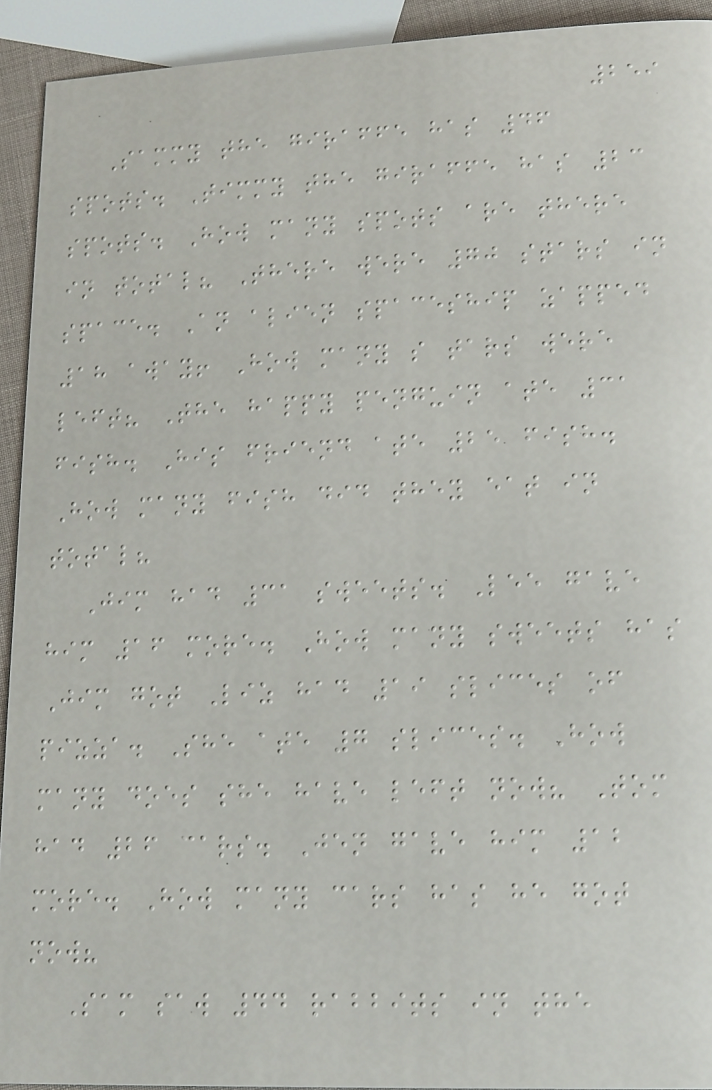259
Sammy the giraffe has 46
spots. Timmy the giraffe has 23
spots. How many spots are there
in total? There were 70 stars in
space. An alien spaceship zapped
18 away! How many s tars were
left? The happy penguin ate 31
fish. His friend ate 25 fish.
How many fish did they eat in
total?
Jim had 31 sweets. Lee gave
him 16 more. How many sweets has
Jim got Liz had 19 slices of
pizza. She ate 7 slices. How
many does she have left now? Tom
had 26 cars. Jen gave him 12
more. How many cars has he got
now?
Sam saw 44 rabbits in the
